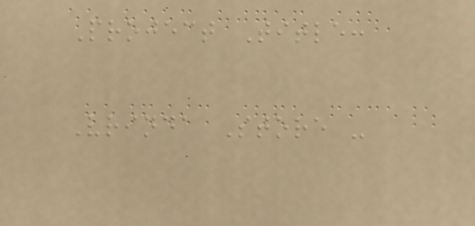Project Title:
Vrinda Store -
